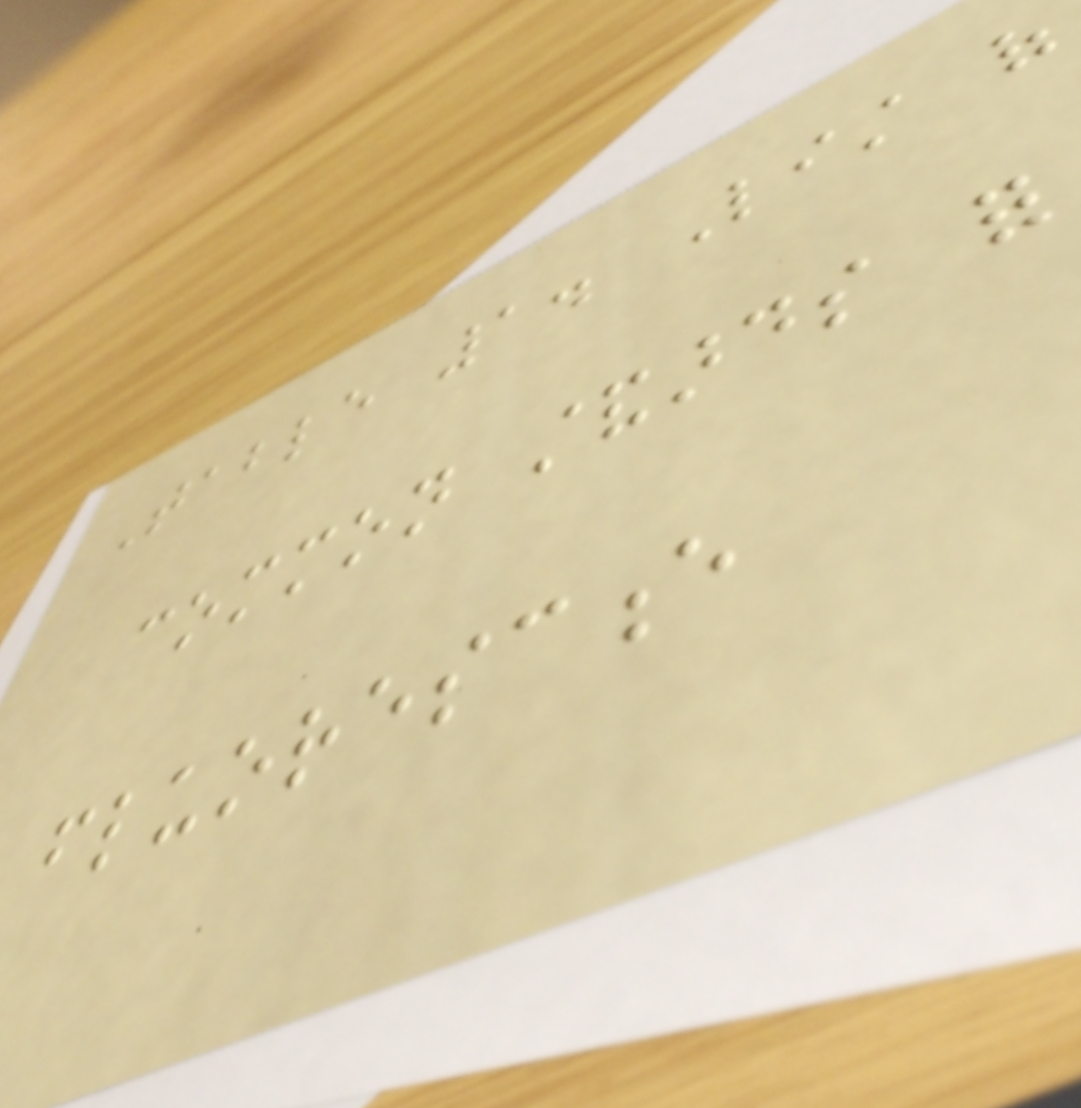Table 1. List of
common standards for
fluorescence
